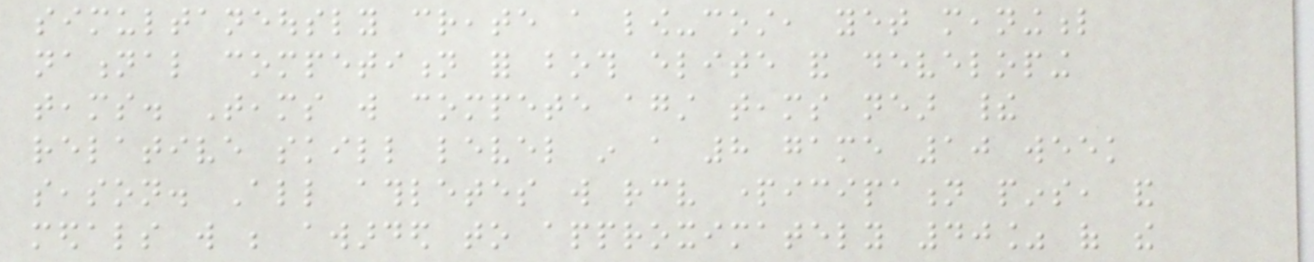simultaneously create a low-cost, yet meaningful
national competition for both elite and developing
teams. Teams will compete against teams near their
relative skill level in a 8 game 10 week
season. All athletes will receive participation pins, and
medals will be awarded to approximately 40% of the
